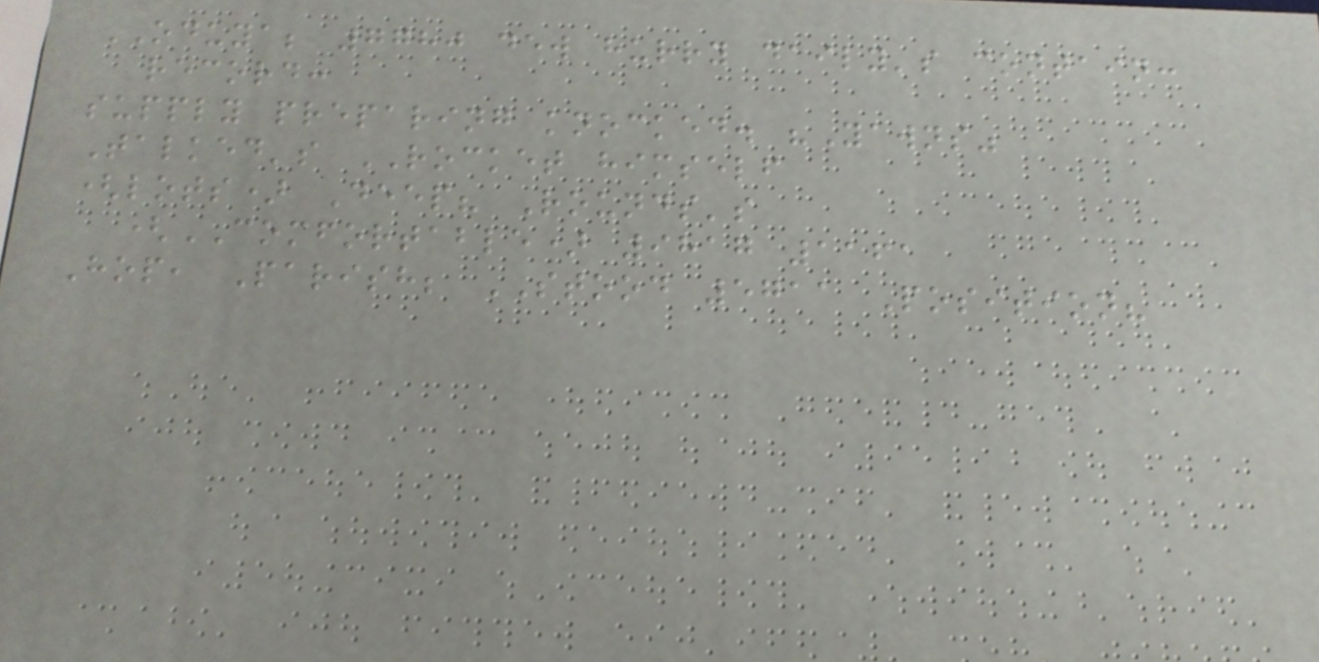ODUYA; 7780 dew hurry daily's contain:
record:
supply preparing knocked. "Yawns"
Talked's ROCKET himself
(lots) Deep? Rounds's
(COMFORTABLE) 9817 1161
Hop, Parish; STOOD 5711 Position?
